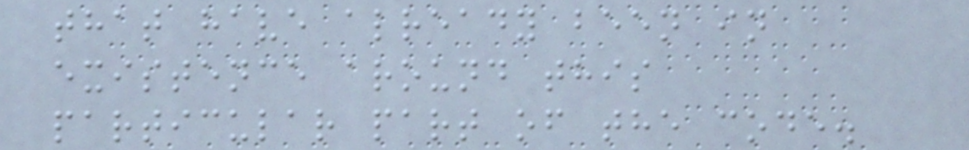that have already been in
existence around this
particular part of the code.
